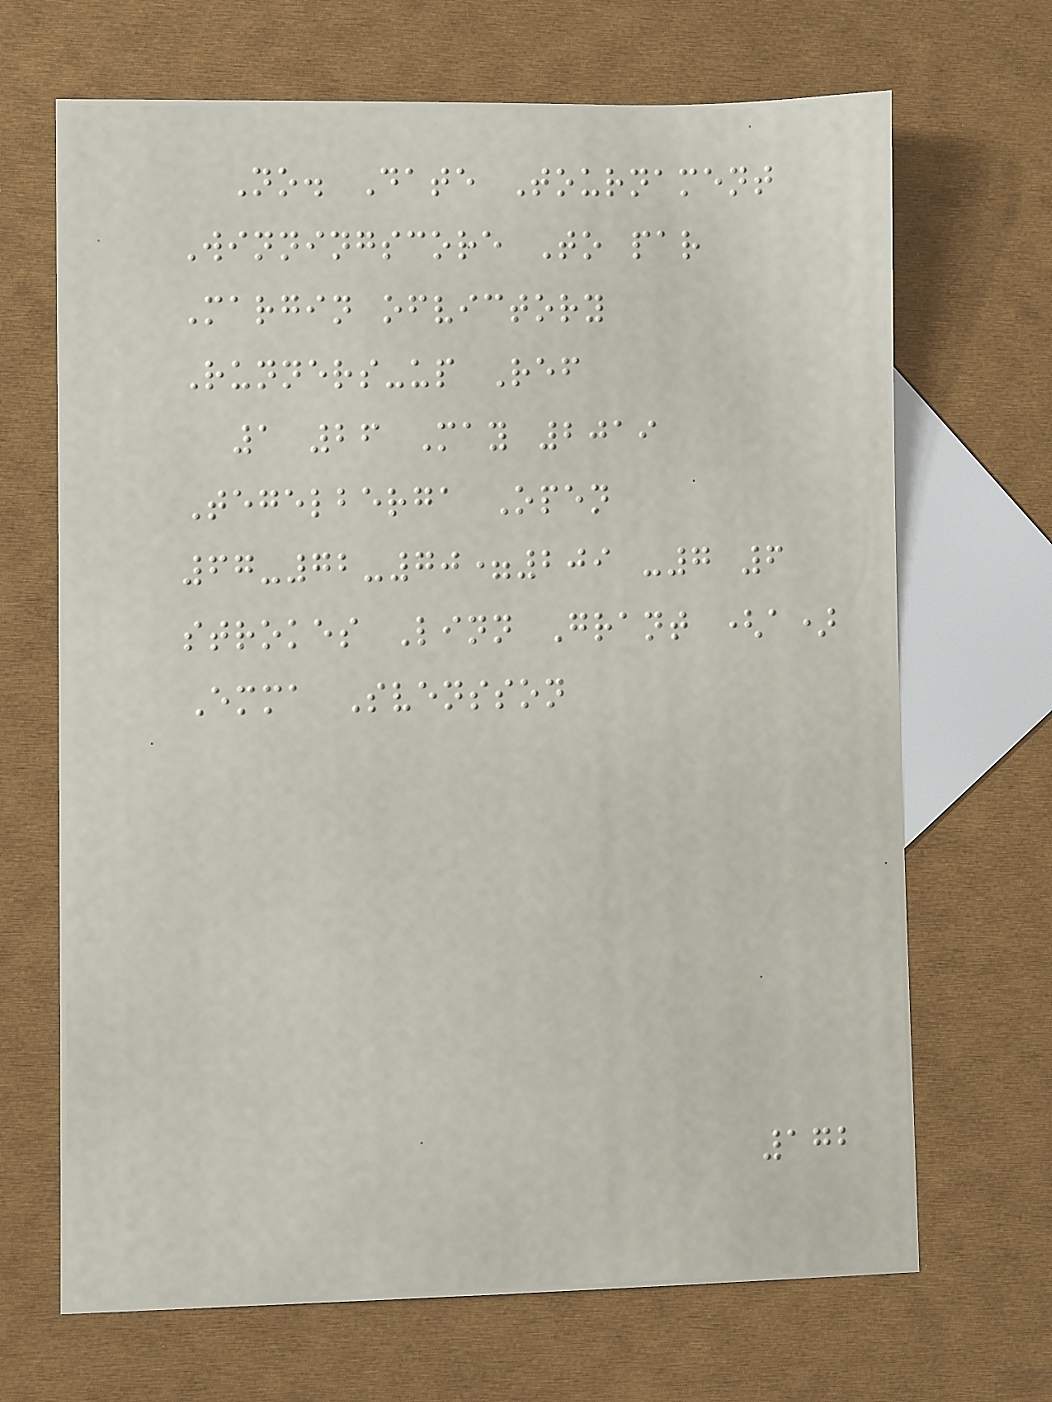No. Date Tournament
Winningscore To par
Margin ofvictory
Runners-up Ref
1 26 May 2019
Tegelberga Open
67-72-70=209 -7 6
strokes Linn Grant (a)
Emma Svensson
172
